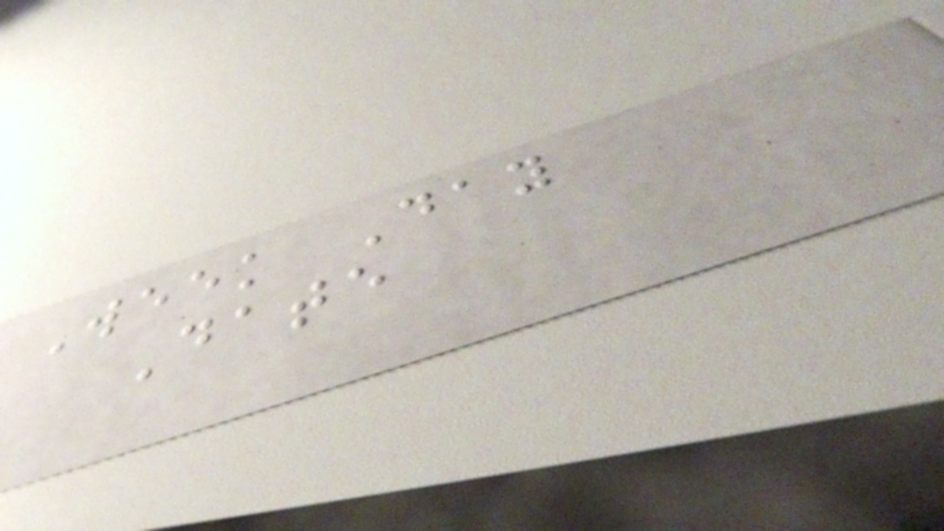Week Day
Date
